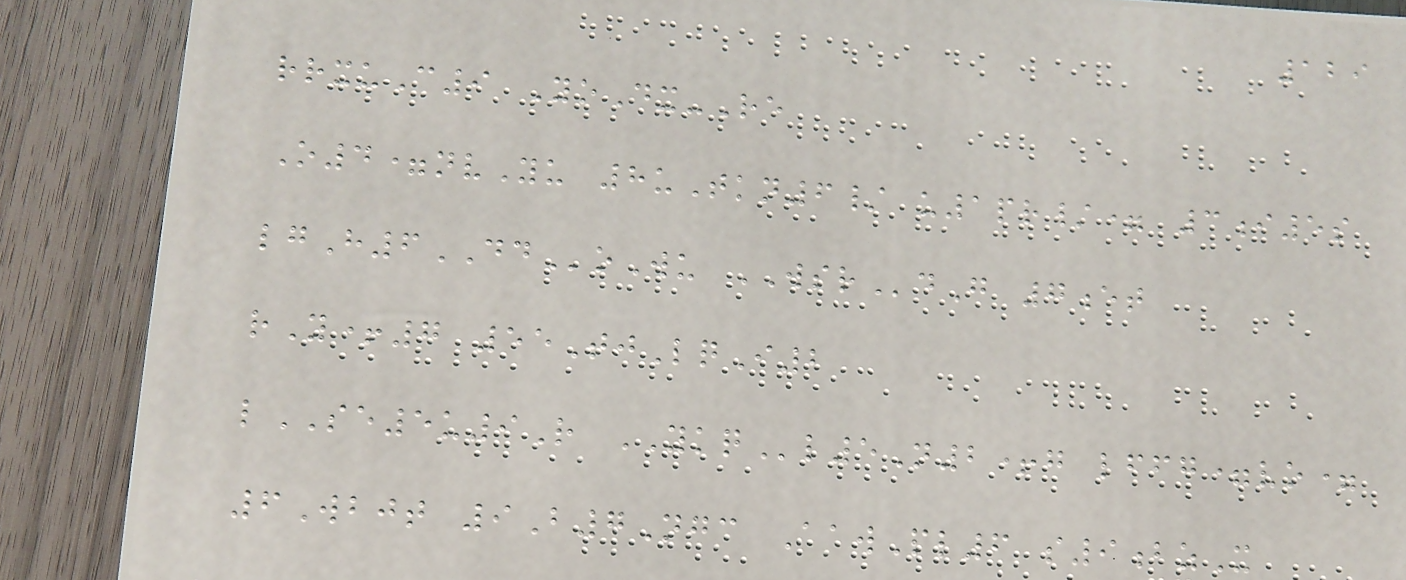129
rrxuC9 YoDx-Re
O4=nvYu 8uTkn6/ u1pr/= 3i5s
lgH6DDoWu WSRdG 7et
rY+7 55TjLqI2
lSE5u9R YKQl5N2+g lffg=vo=
6Wbjt 9B7Ngc AawPl6 s9bzX
